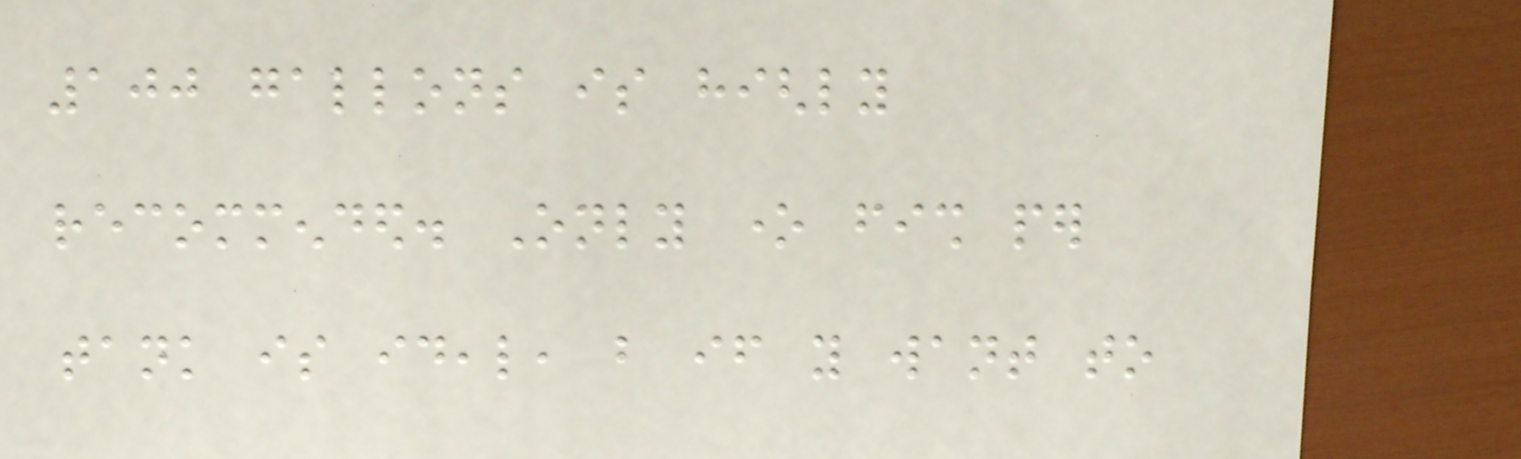100 gallons is highly
recommended. Only one fish per
tank is ideal, but if you want to
